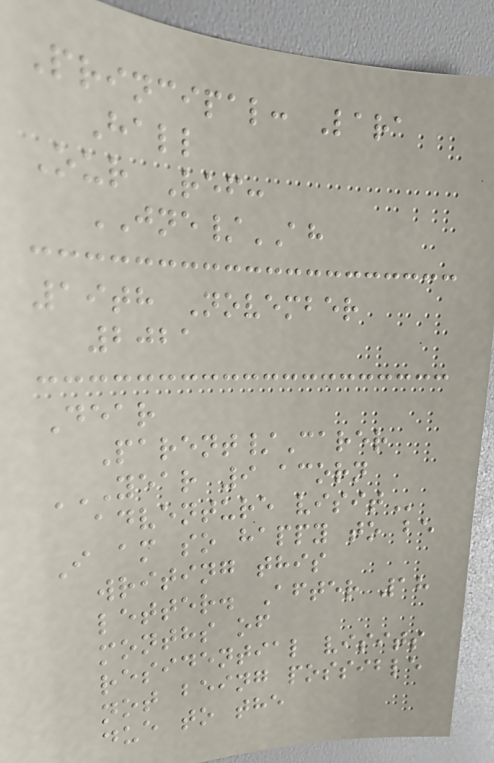Principal: Lara
Hall
Our Ref:
JNE/AH
19th November
2021
Dear
Parent/Carer
YEAR 9 ACORN
ADVENTURE VISIT
I am so happy to be
writing this
letter. After 18
months of
residential visits
not being possible
due to the
